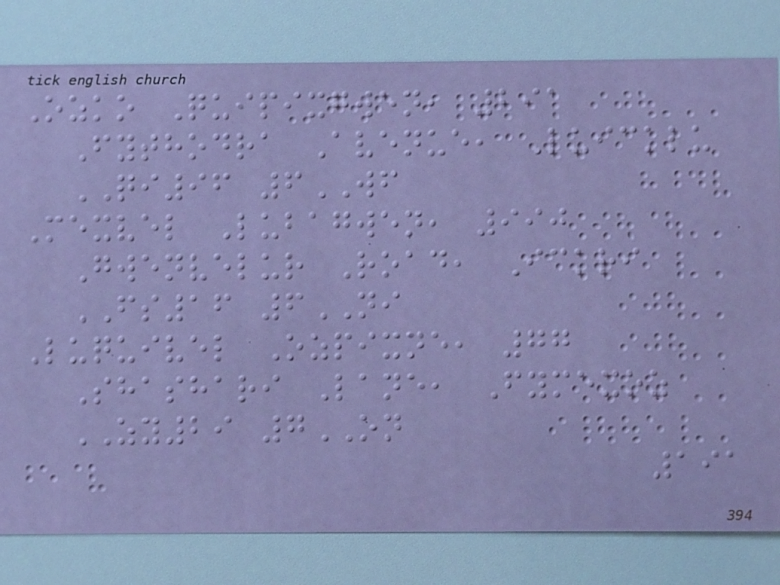Ozko Quipixgwen, 291
Fythodra Avenue, Luicklu
QI96 6WF
Mexvel Lubagwen, 990
Gwenvelur Road, Ickri
FS16 6NI
Luquivel Ozpixne, 77
Shashari Lane, Fymexoz
ZY29 7ON
191
